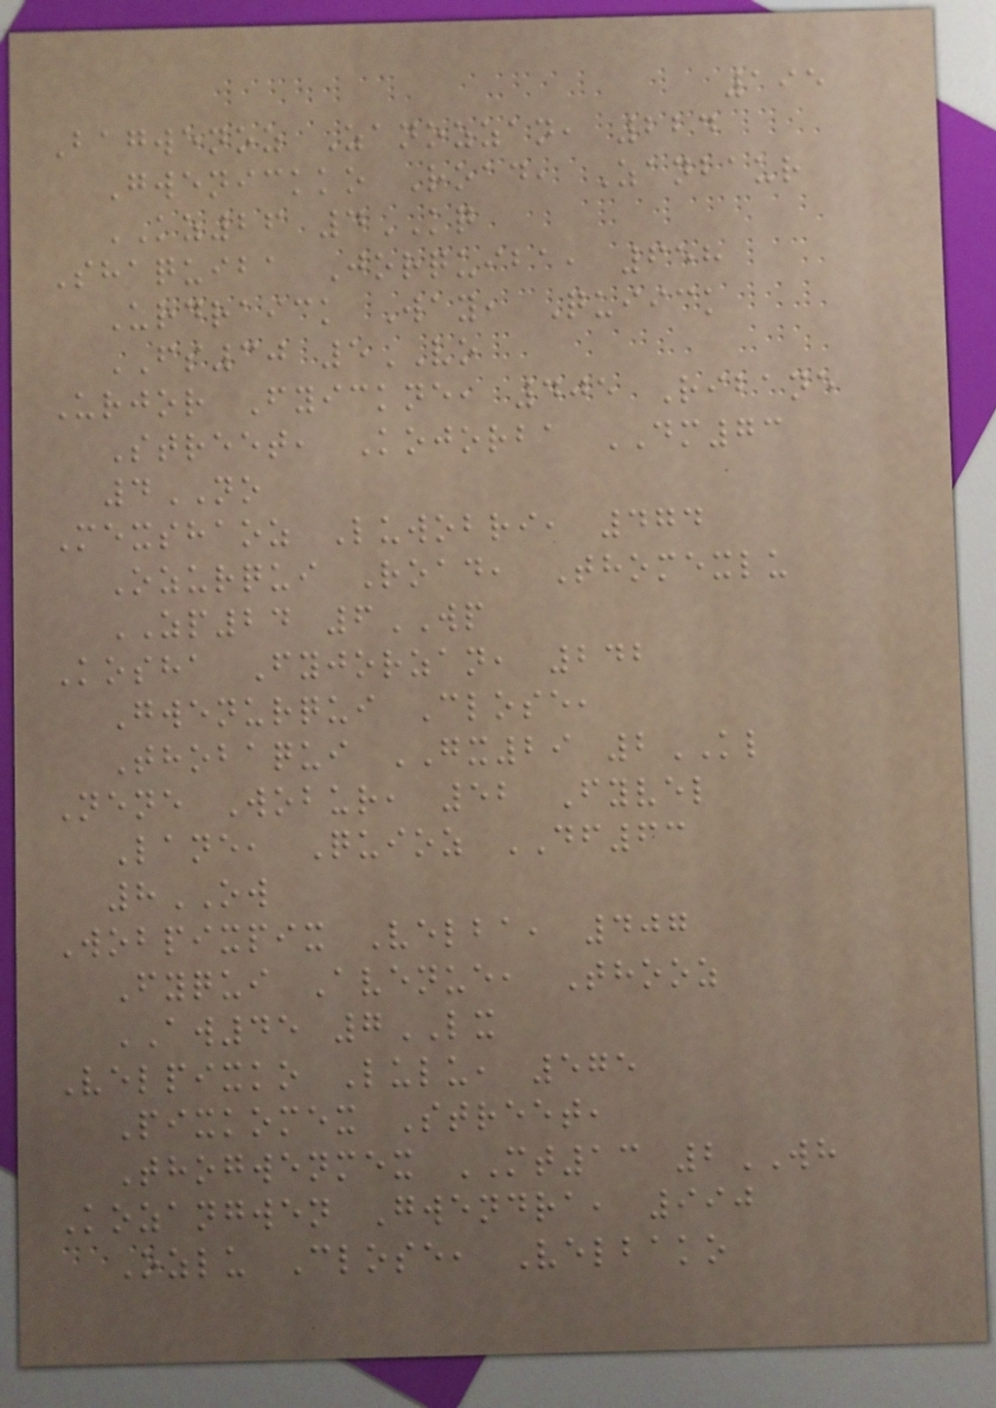195
Bagwenoz Zanozzan, 224
Gwenickko Road, Zanbaur
KZ26 4KQ
Shaquiba Jorquiba, 658
Urdraick Way, Quiick
FS30 5VO
Urjor Fyickne, 405 Ribane
Street, Kojorba DM73
4NO
Mexshaoz Luwobri, 474
Ozurqui Road, Thomexlu
ZP24 6WP
Kosha Fyjorzan, 242
Gwenurqui Close,
Thobaqui GX29 2KL
Nene Wobur, 52 Fyvel
Lane, Quioz DF63
8OW
Wobpixpix Velba, 407
Fyqui Avenue, Thooz
AW45 7LX
Velpixko Lulu, 575
Pixkomex Street,
Thogwenmex MT13 2WH
Kozangwen Gwendra, 990
Ozlu Close, Velbako
